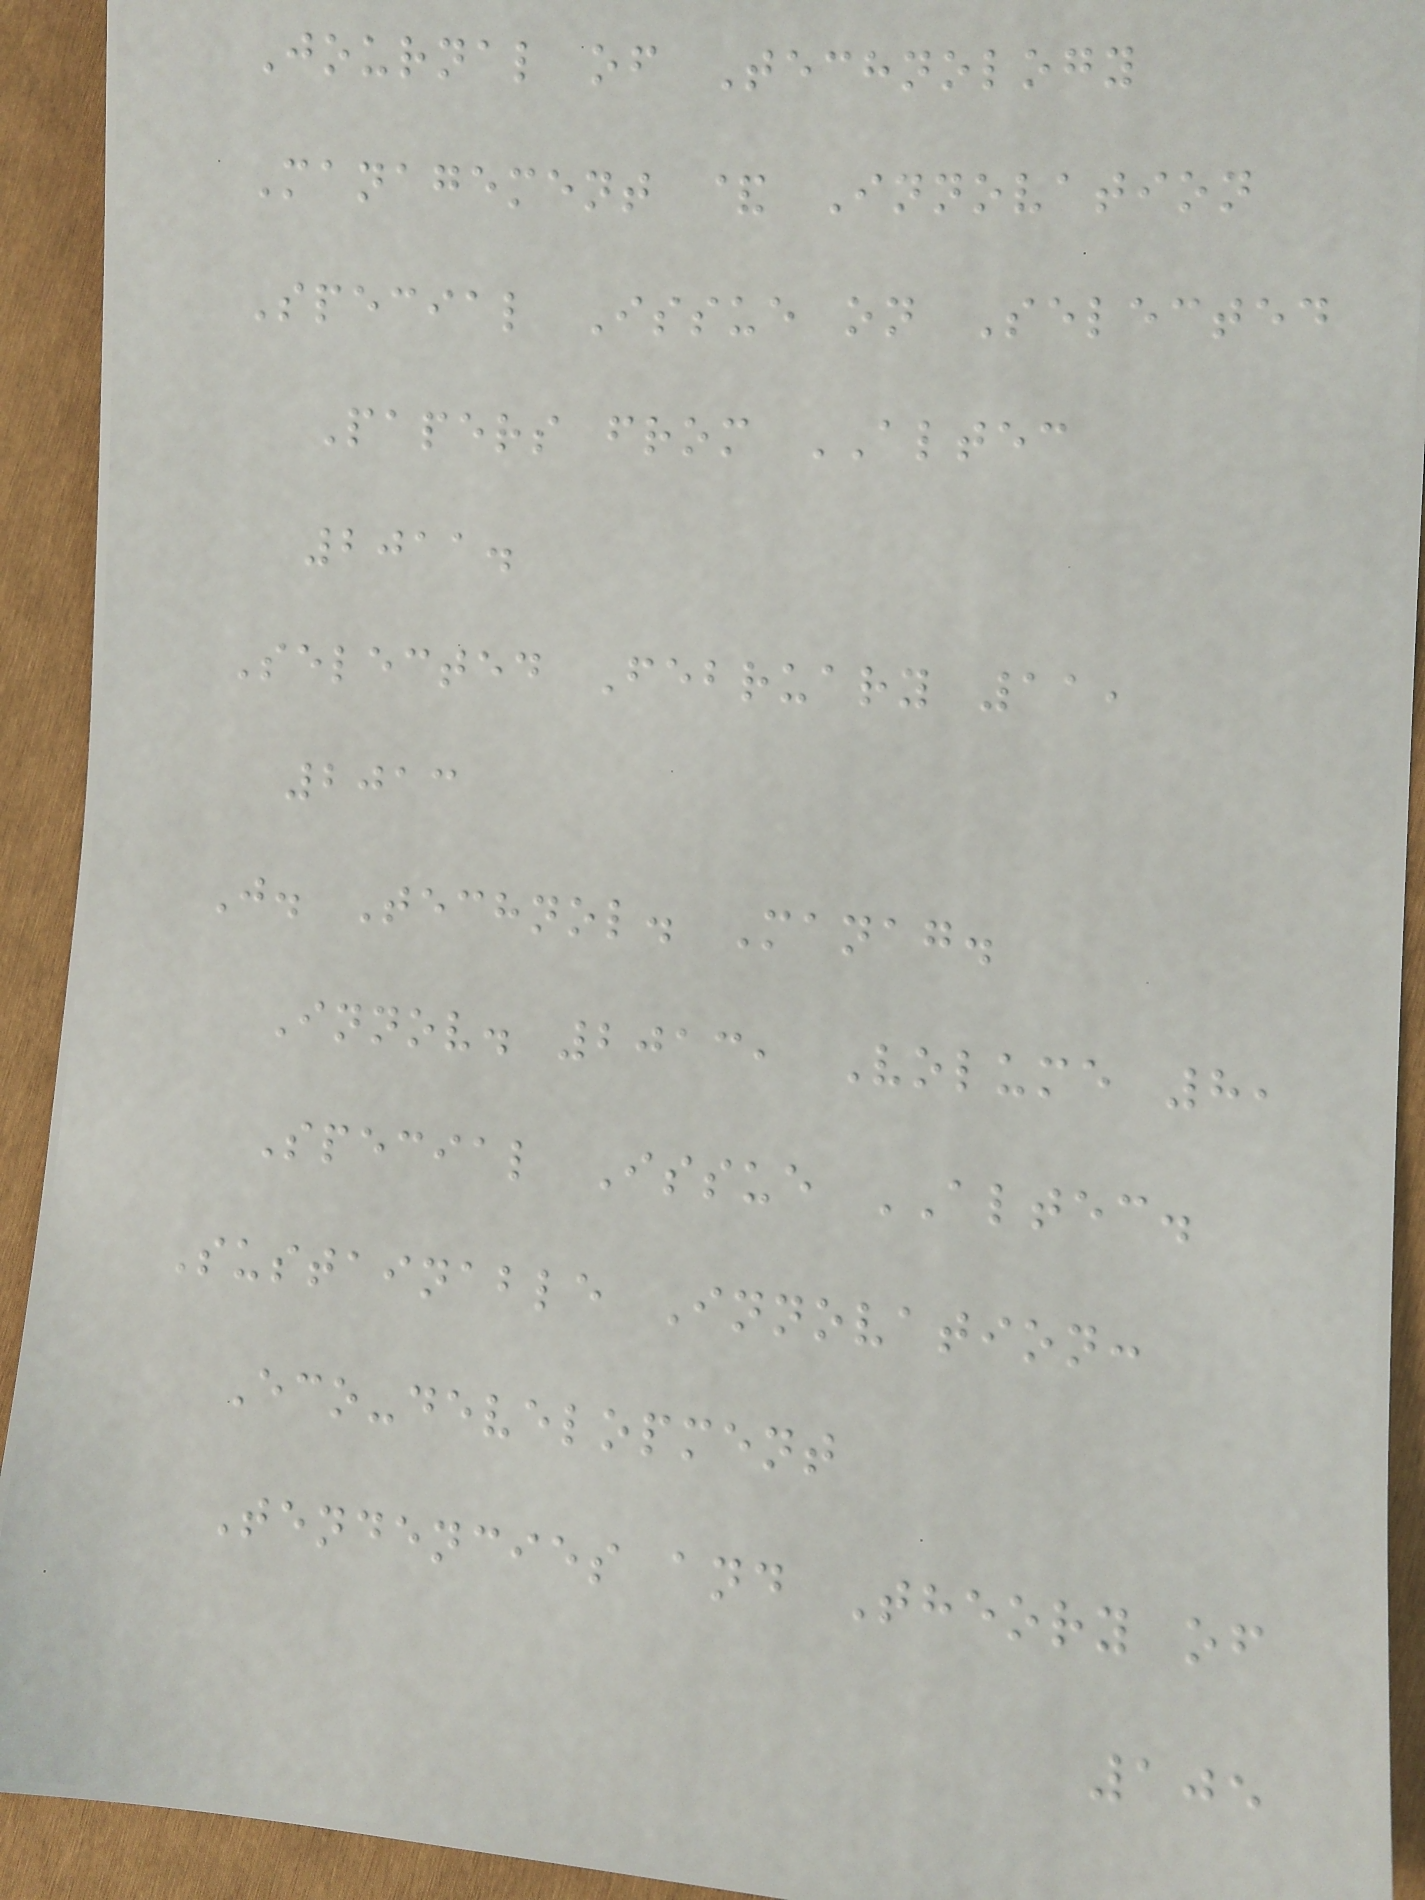Journal of Technology
Management & Innovation
Special Issue on Selected
Papers from ALTEC
2011.
Selected February 11,
2013
J. Technol. Manag.
Innov. 2013, Volume 8,
Special Issue ALTEC.
Sustainable Innovation:
Eco-development
Tendencies and Theory of
105
